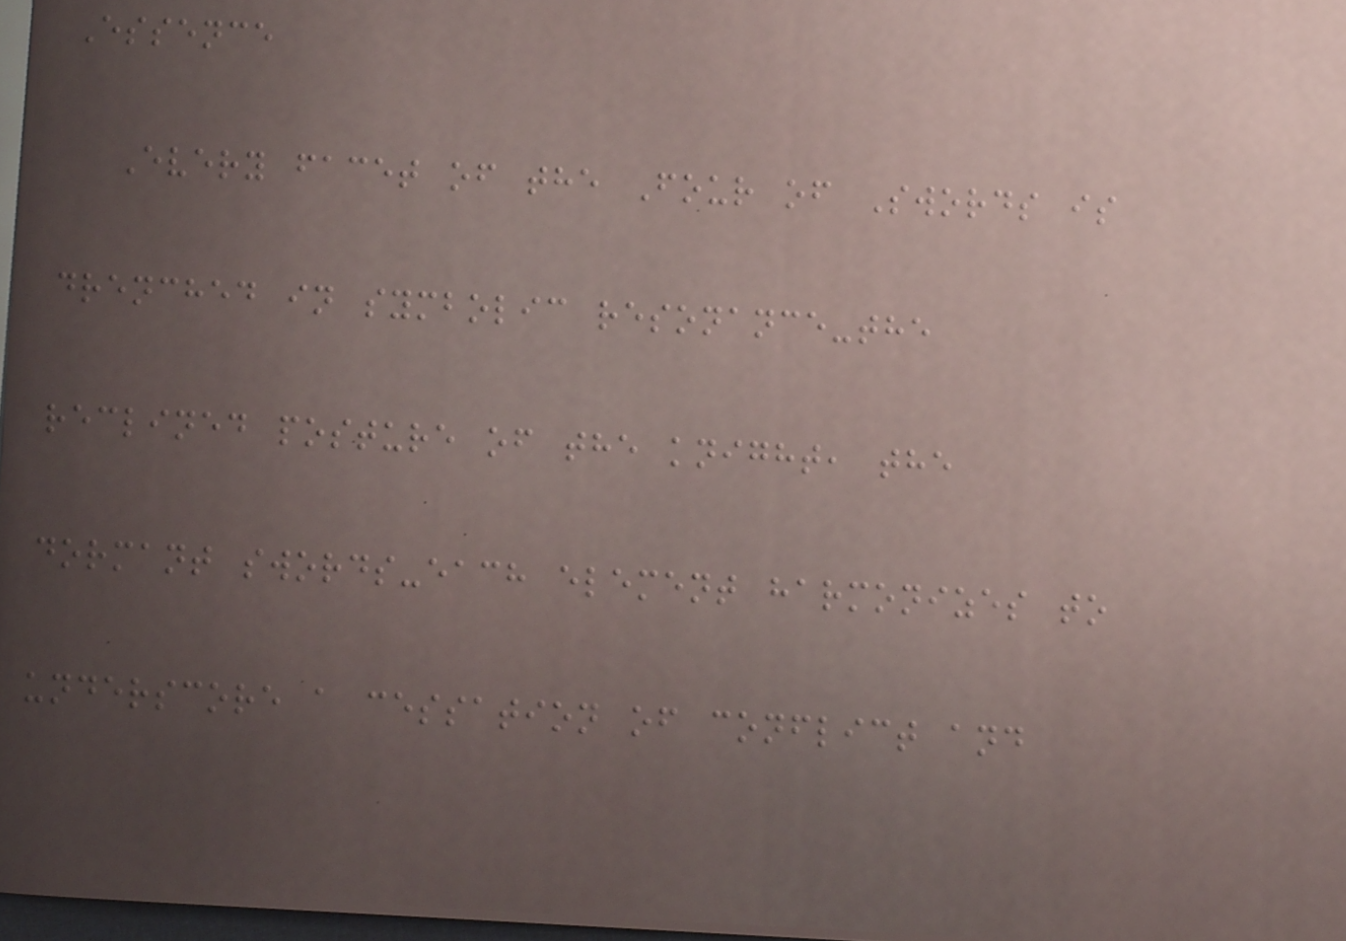Essence
Every facet of the Four of Swords is
drenched in symbolic resonance-the
reclined posture of the knight, the
dormant swords-each element harmonizes to
underscore a cessation of conflict and
